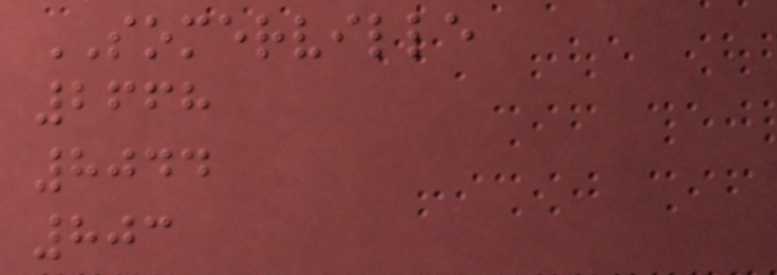SOMERVILLE
2668
8044
803
